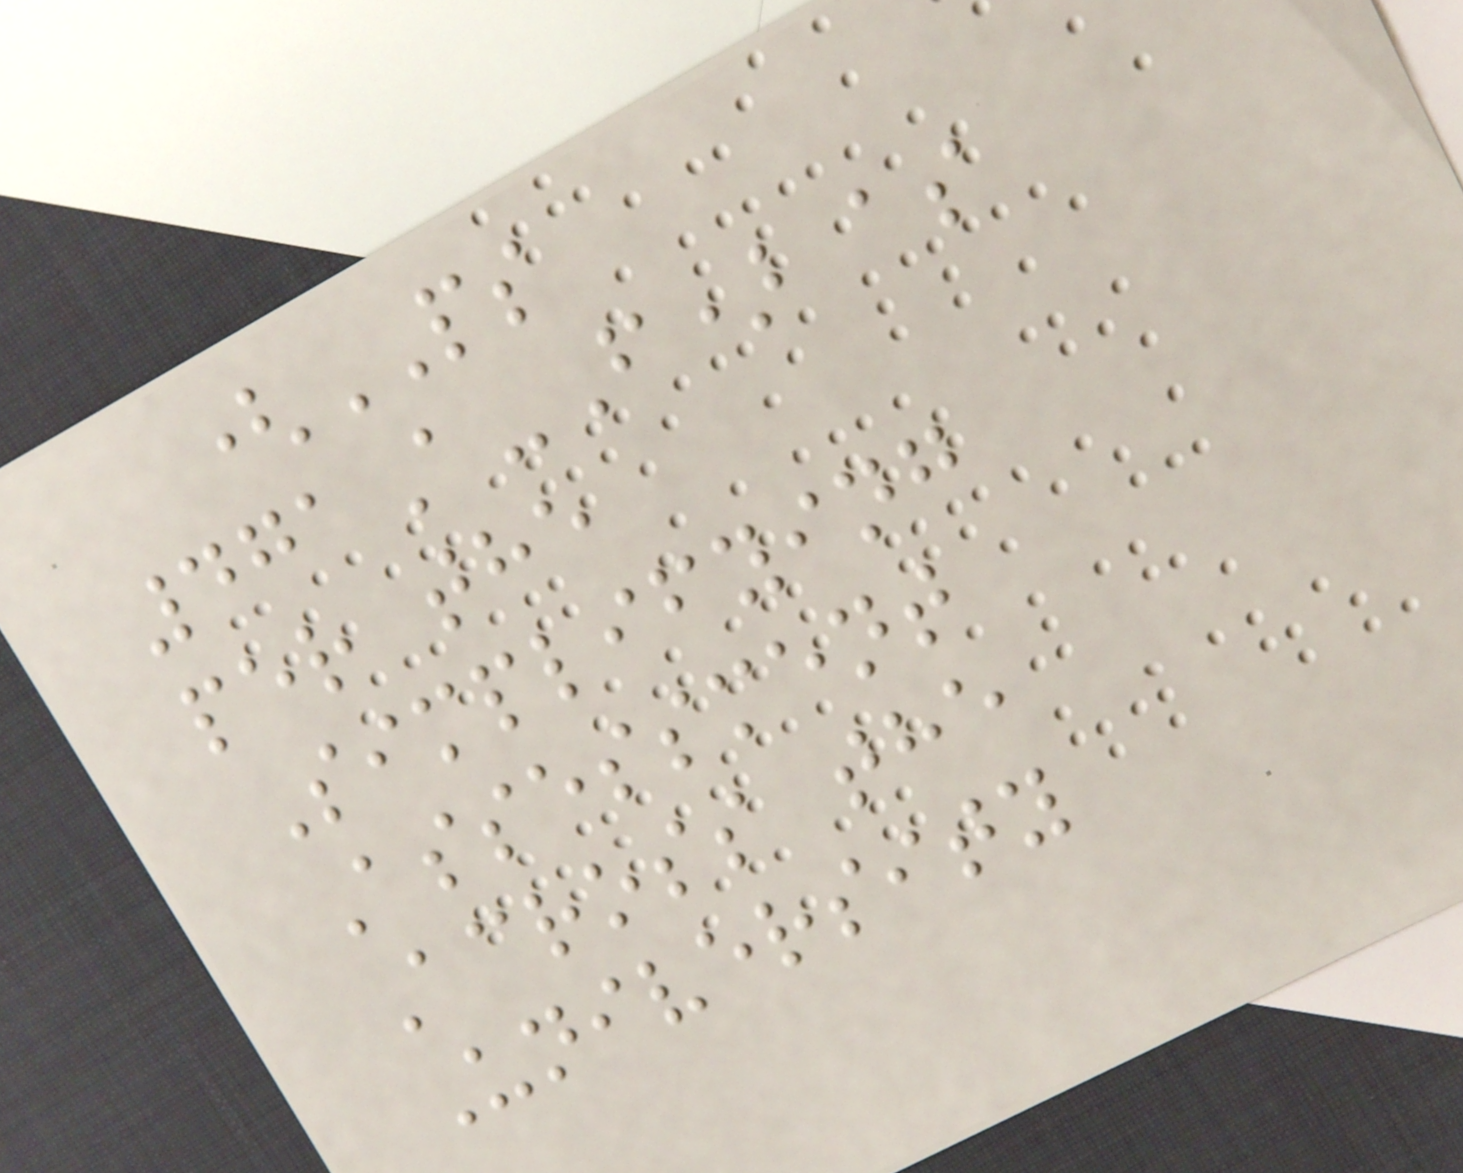(PS
471A-F) as
per the
Simplifying
Assessment
Across the
University
